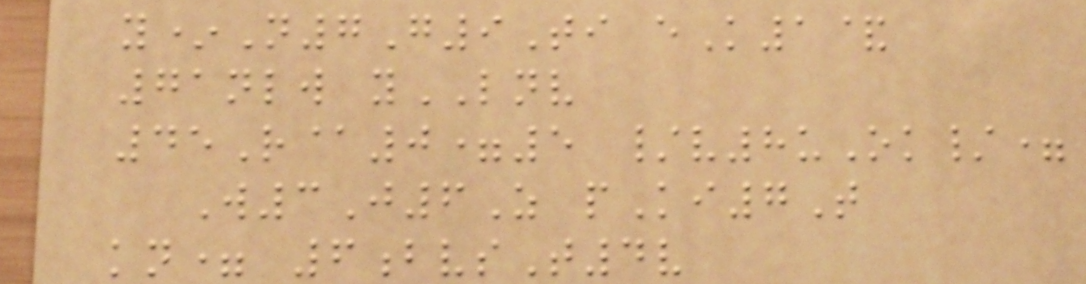y*N7G9Ti eK1&
71nlw yLNV
45R@0=5 /v8uOk/=
W3J6Z pKi7T
kn= 6bvsT4v
